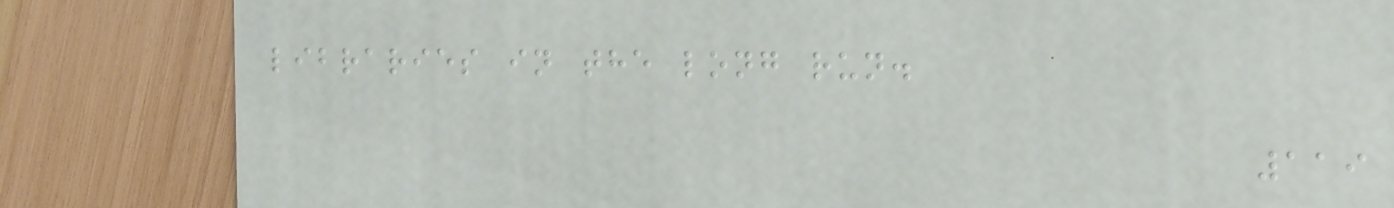libraries in the long run.
119
